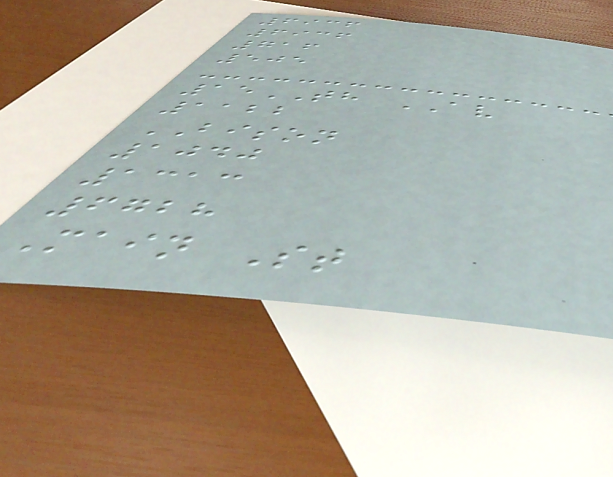6936
6936
716
505
15TH AV
1122
BISON
1040
1313
6728
Main St
